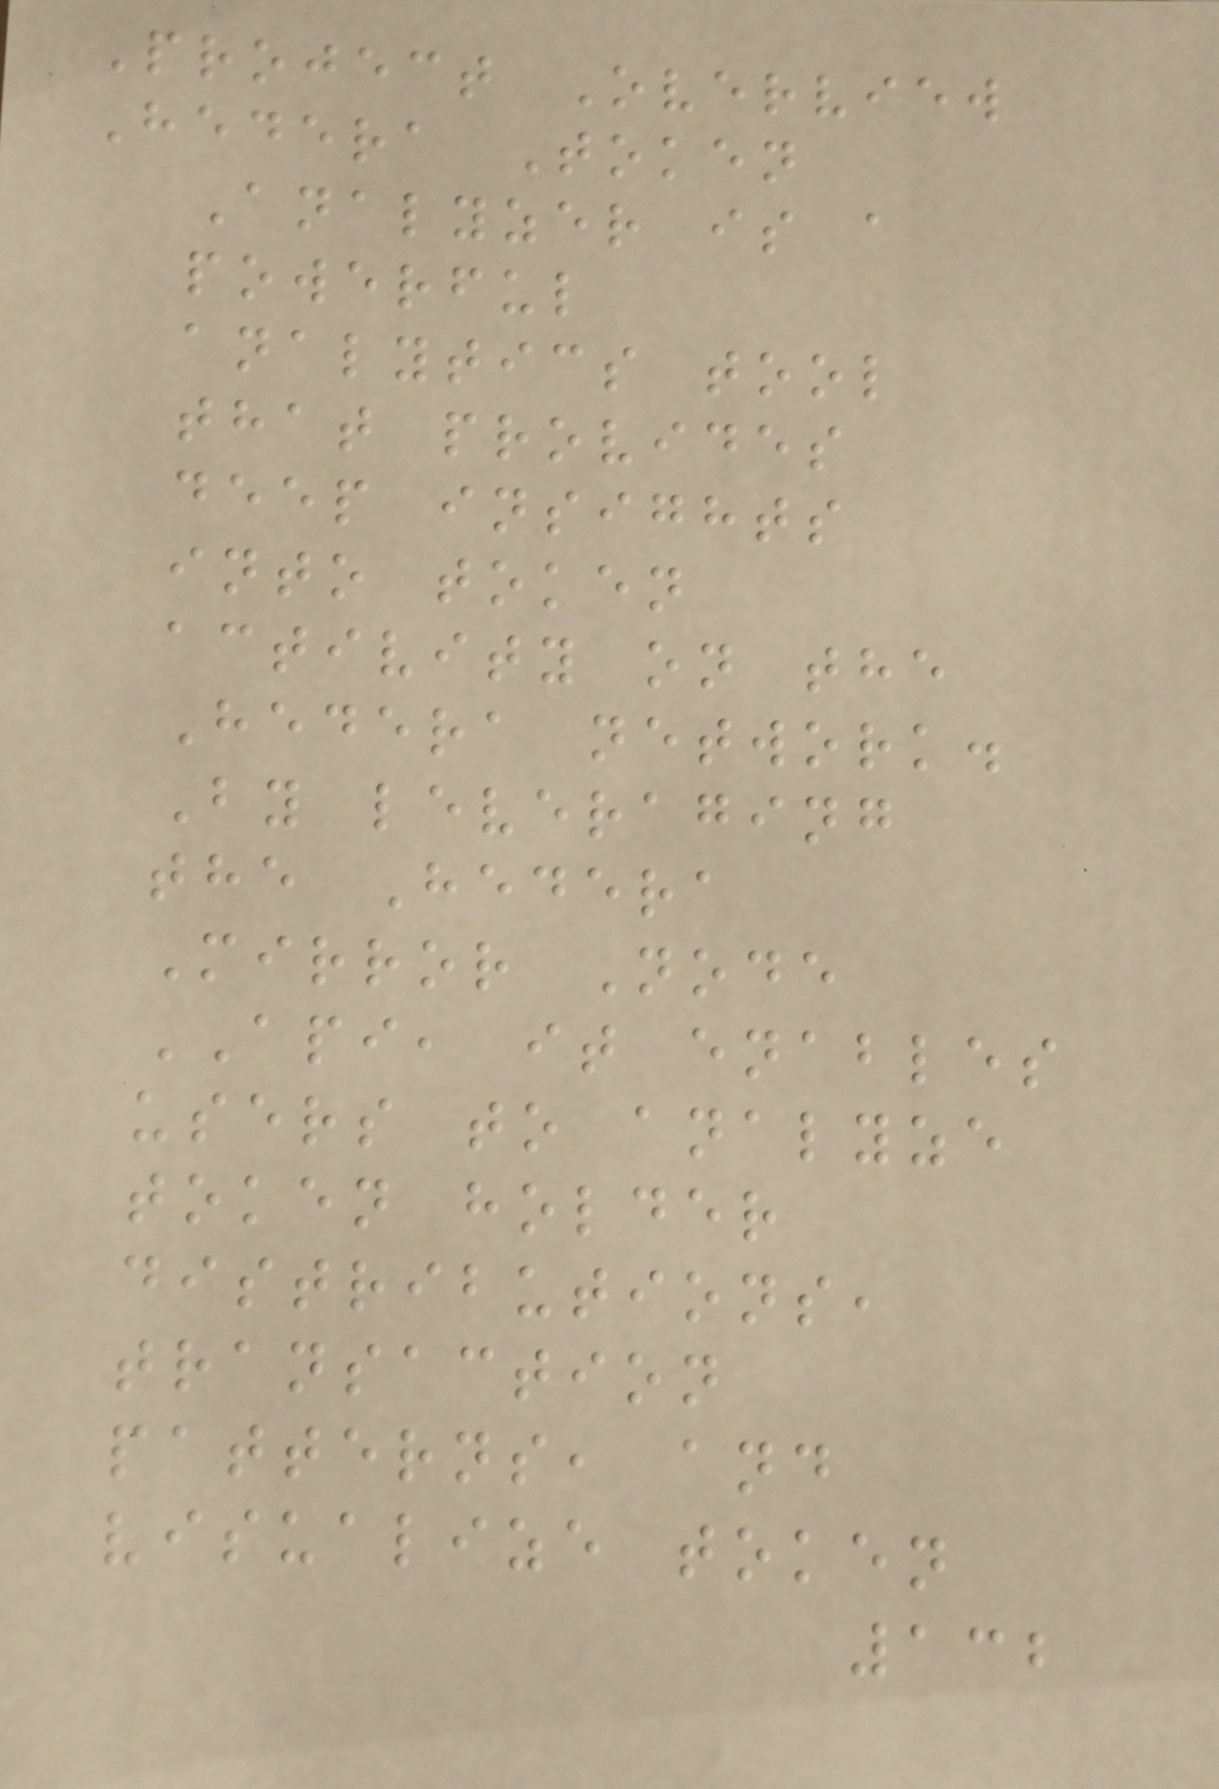Project Overview
Hedera Token
Analyzer is a
powerful
analytics tool
that provides
deep insights
into token
activity on the
Hedera network.
By leveraging
the Hedera
Mirror Node
API, it enables
users to analyze
token holder
distributions,
transaction
patterns, and
visualize token
132
